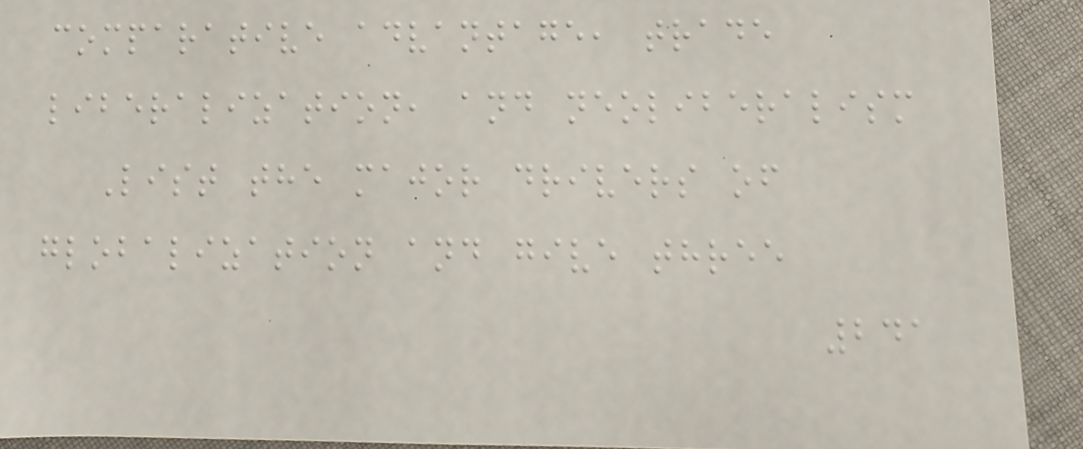comparative advantage, trade
liberalization, and neoliberalism
List the major drivers of
globalization and give three
241
